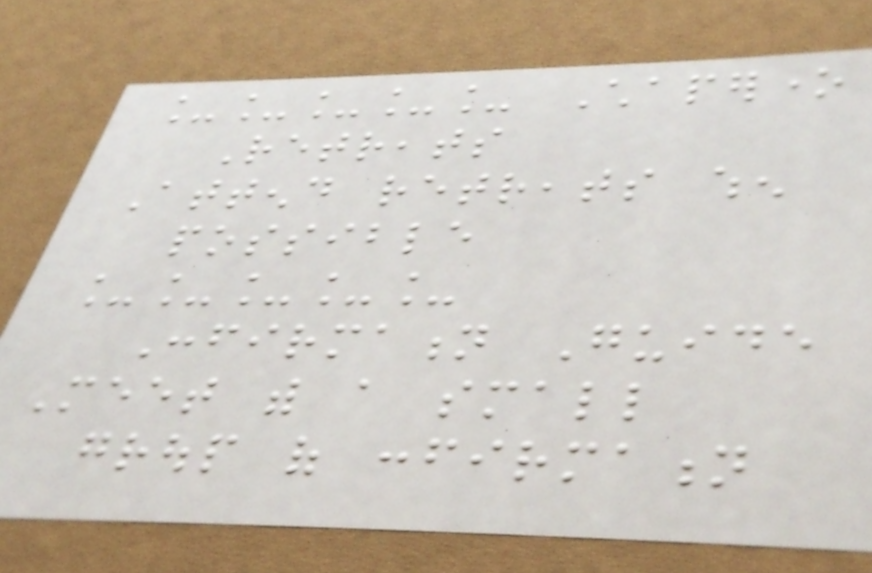_____ Chaperone
Retreats
Attend retreats when
possible
_____
Confirmation Guide
Meet with a small
group of confirmation
